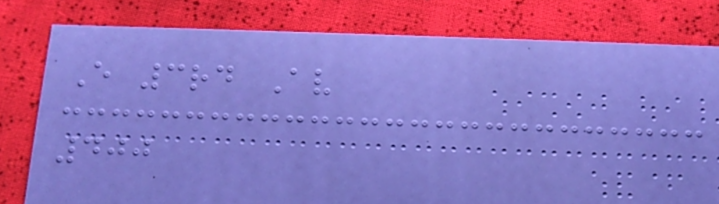E 3rd Av
400
